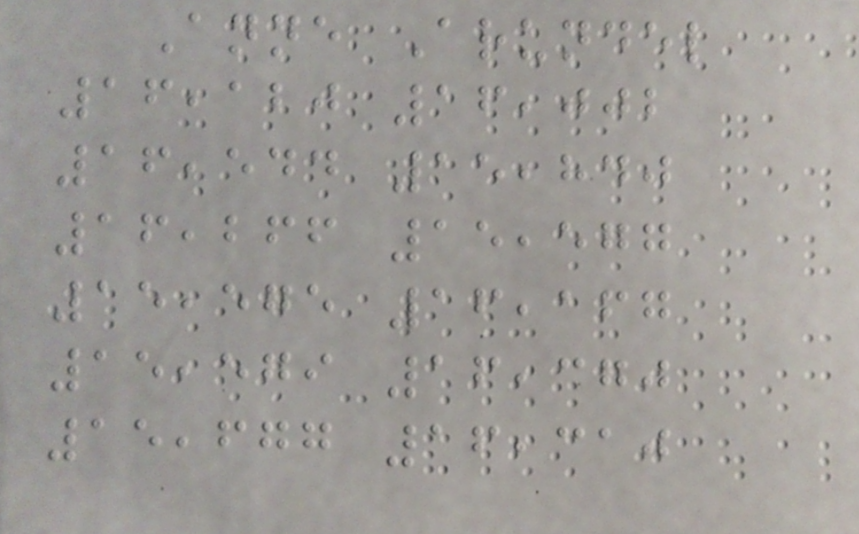Anne Arundel
16,120 16,002
16,544 15,840
16,266 15,577
15,575 16,167
15,579 16,370
15,677 16,310
